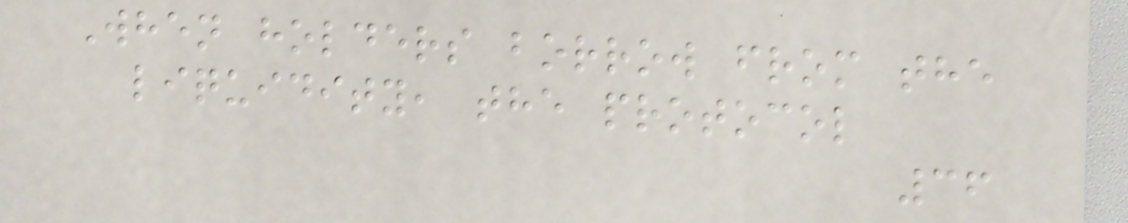When holders borrow from the
liquidity, the protocol
36
